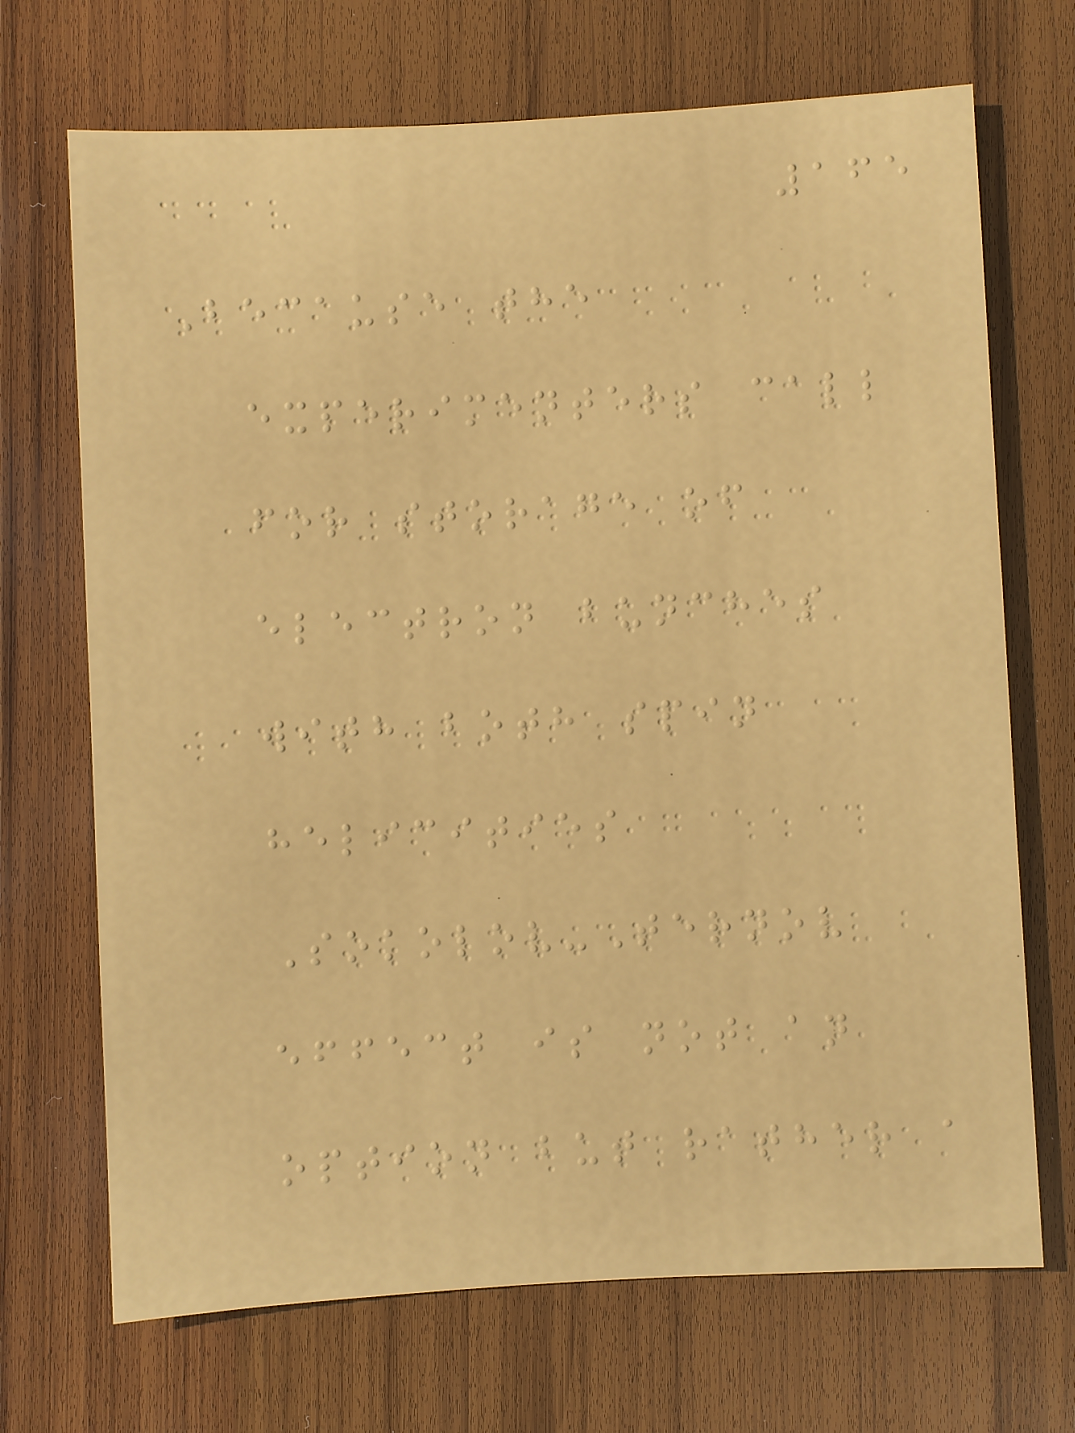165
Because the
experimenters call
for storage of
electron bunches
with both spin
helicities
Sokolov-Ternov
effect is not an
option but rather a
